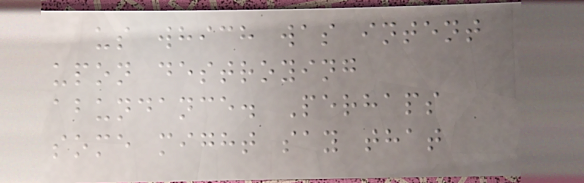us which was intent
upon destroying
abundance. Perhaps
some might say that
